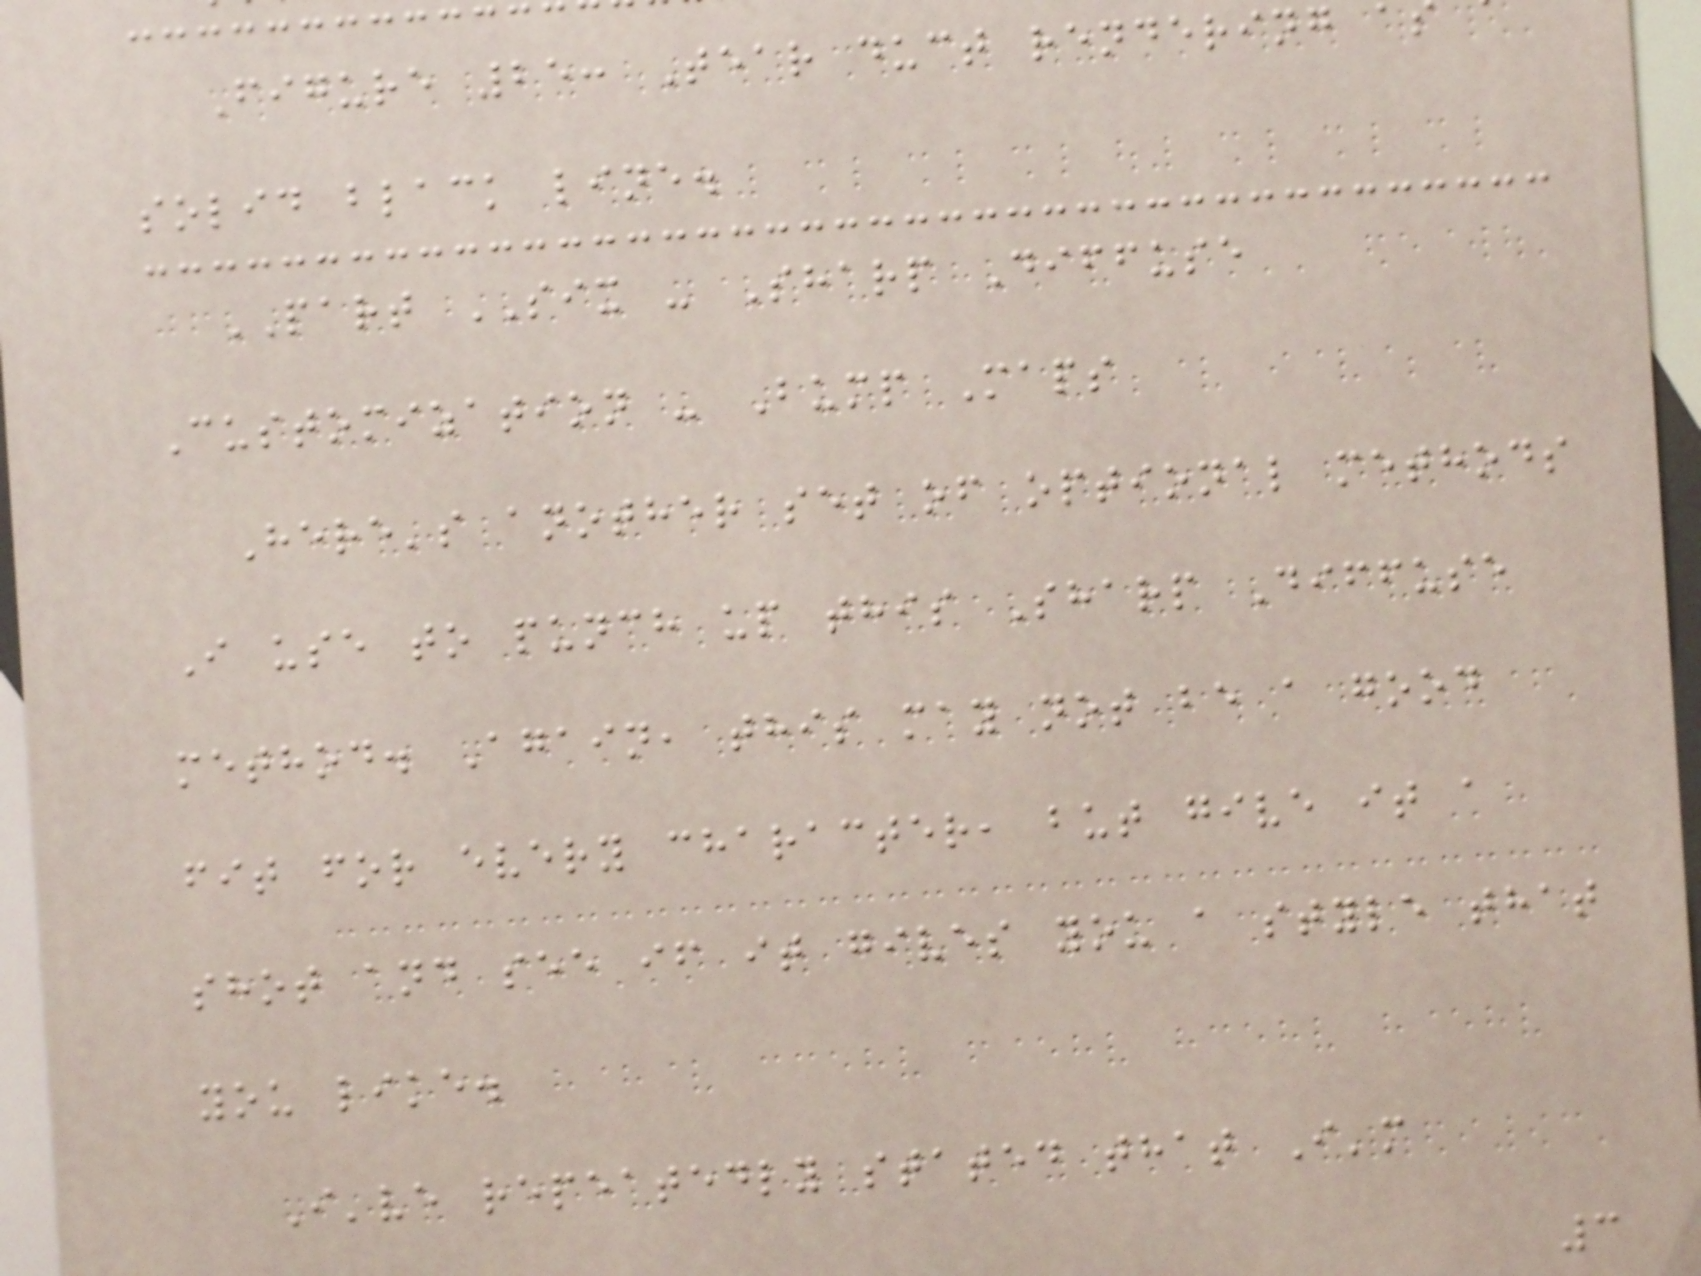Figure 25: Tear duct rendering a
solid black line.
PART SIX - Sharp Diffuse
Customization - Bump Maps
Here's another set of optional methods
I use to punch up this Sharp Diffuse
method. Again, this may not be a good
fit for every character, but give it a
shot and see if it gives you a style that
you like.
I've repeatedly stated that I'm
3
